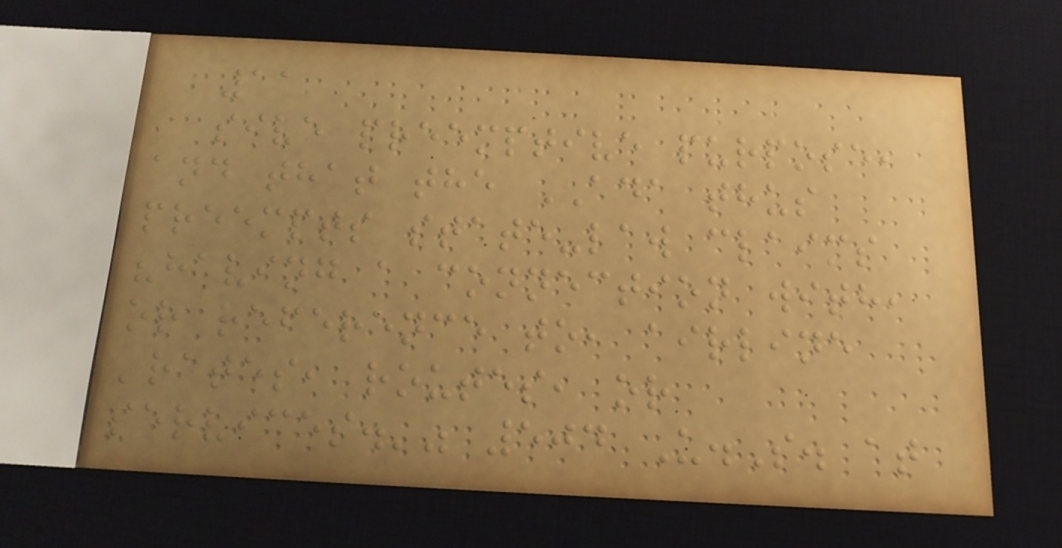11
sive preemptive purpose,
and that the ADA thus
preempts state-law claims
"having a connection with,
or reference to, airline
'rates, routes, or
services.'" 504 U.S. at
